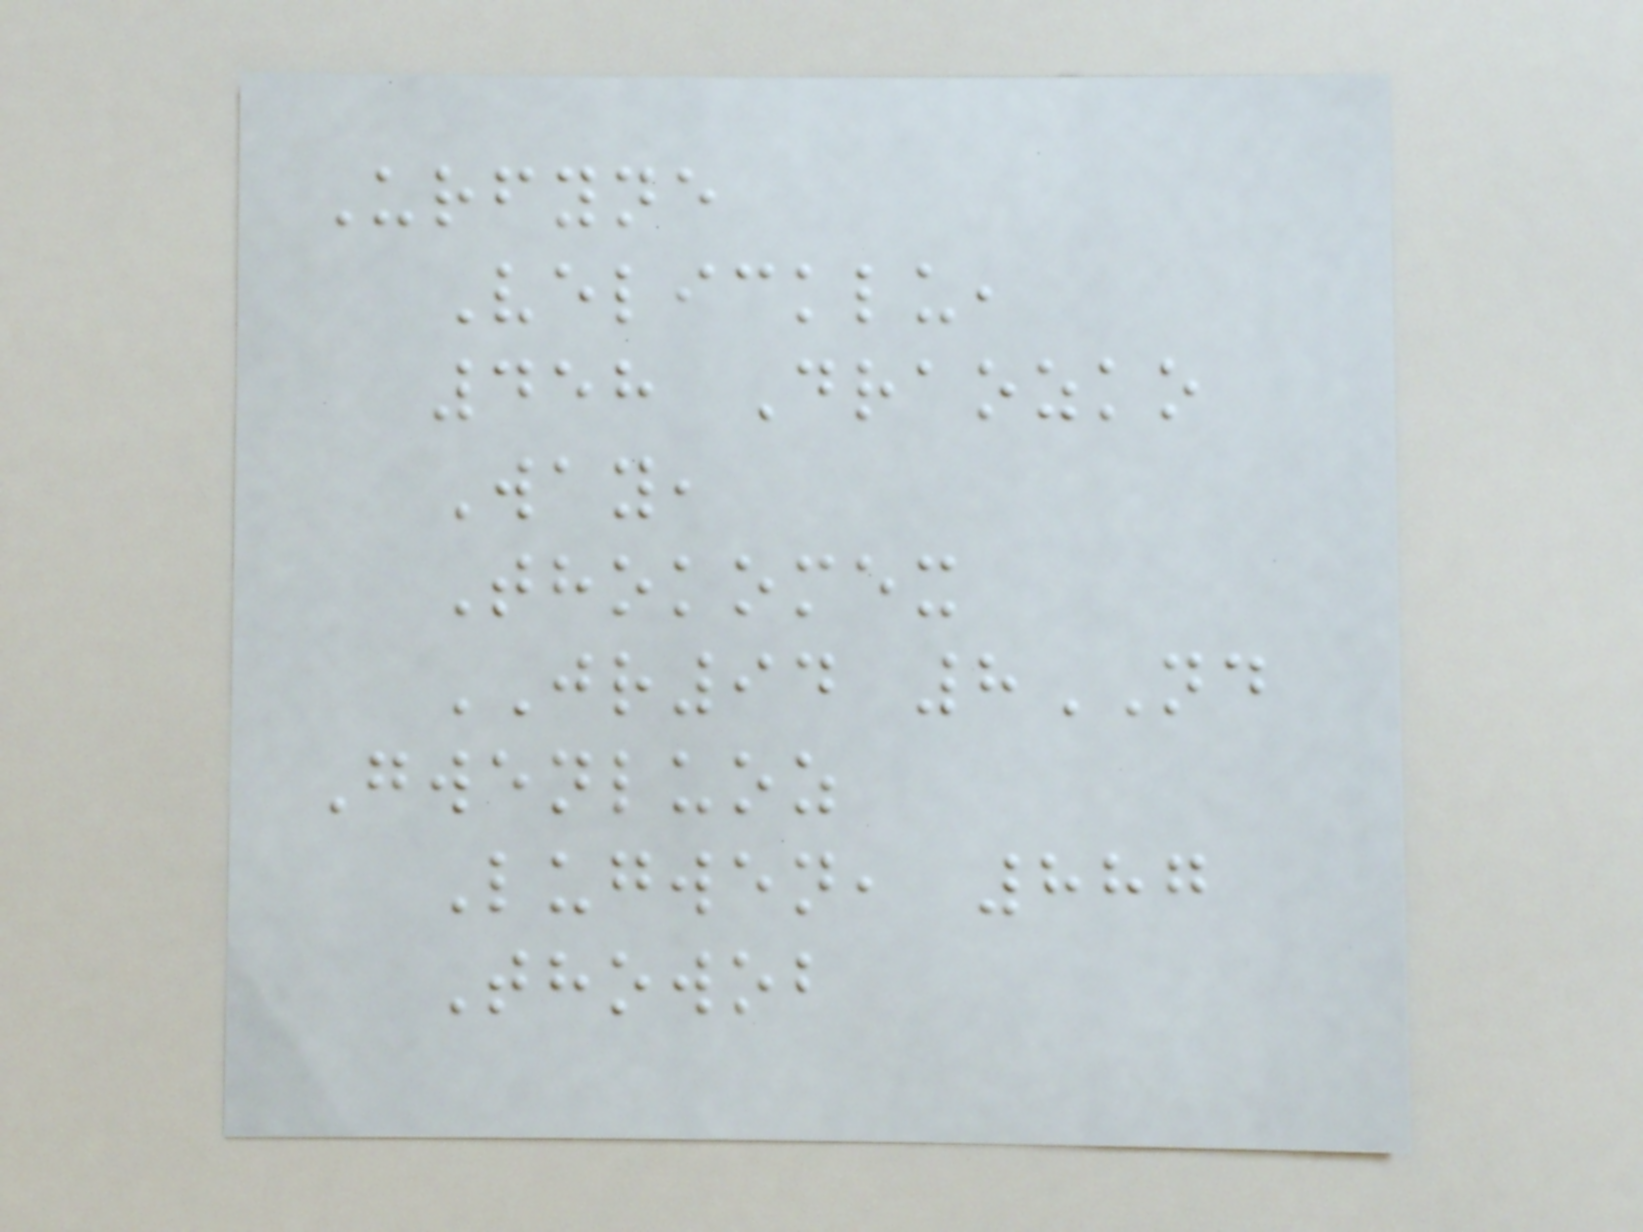Urfyne
Velicklu,
458 Draozko
Way,
Thokomex
JR94 8ND
Gwenluoz
Lugwen, 887
Thowob
